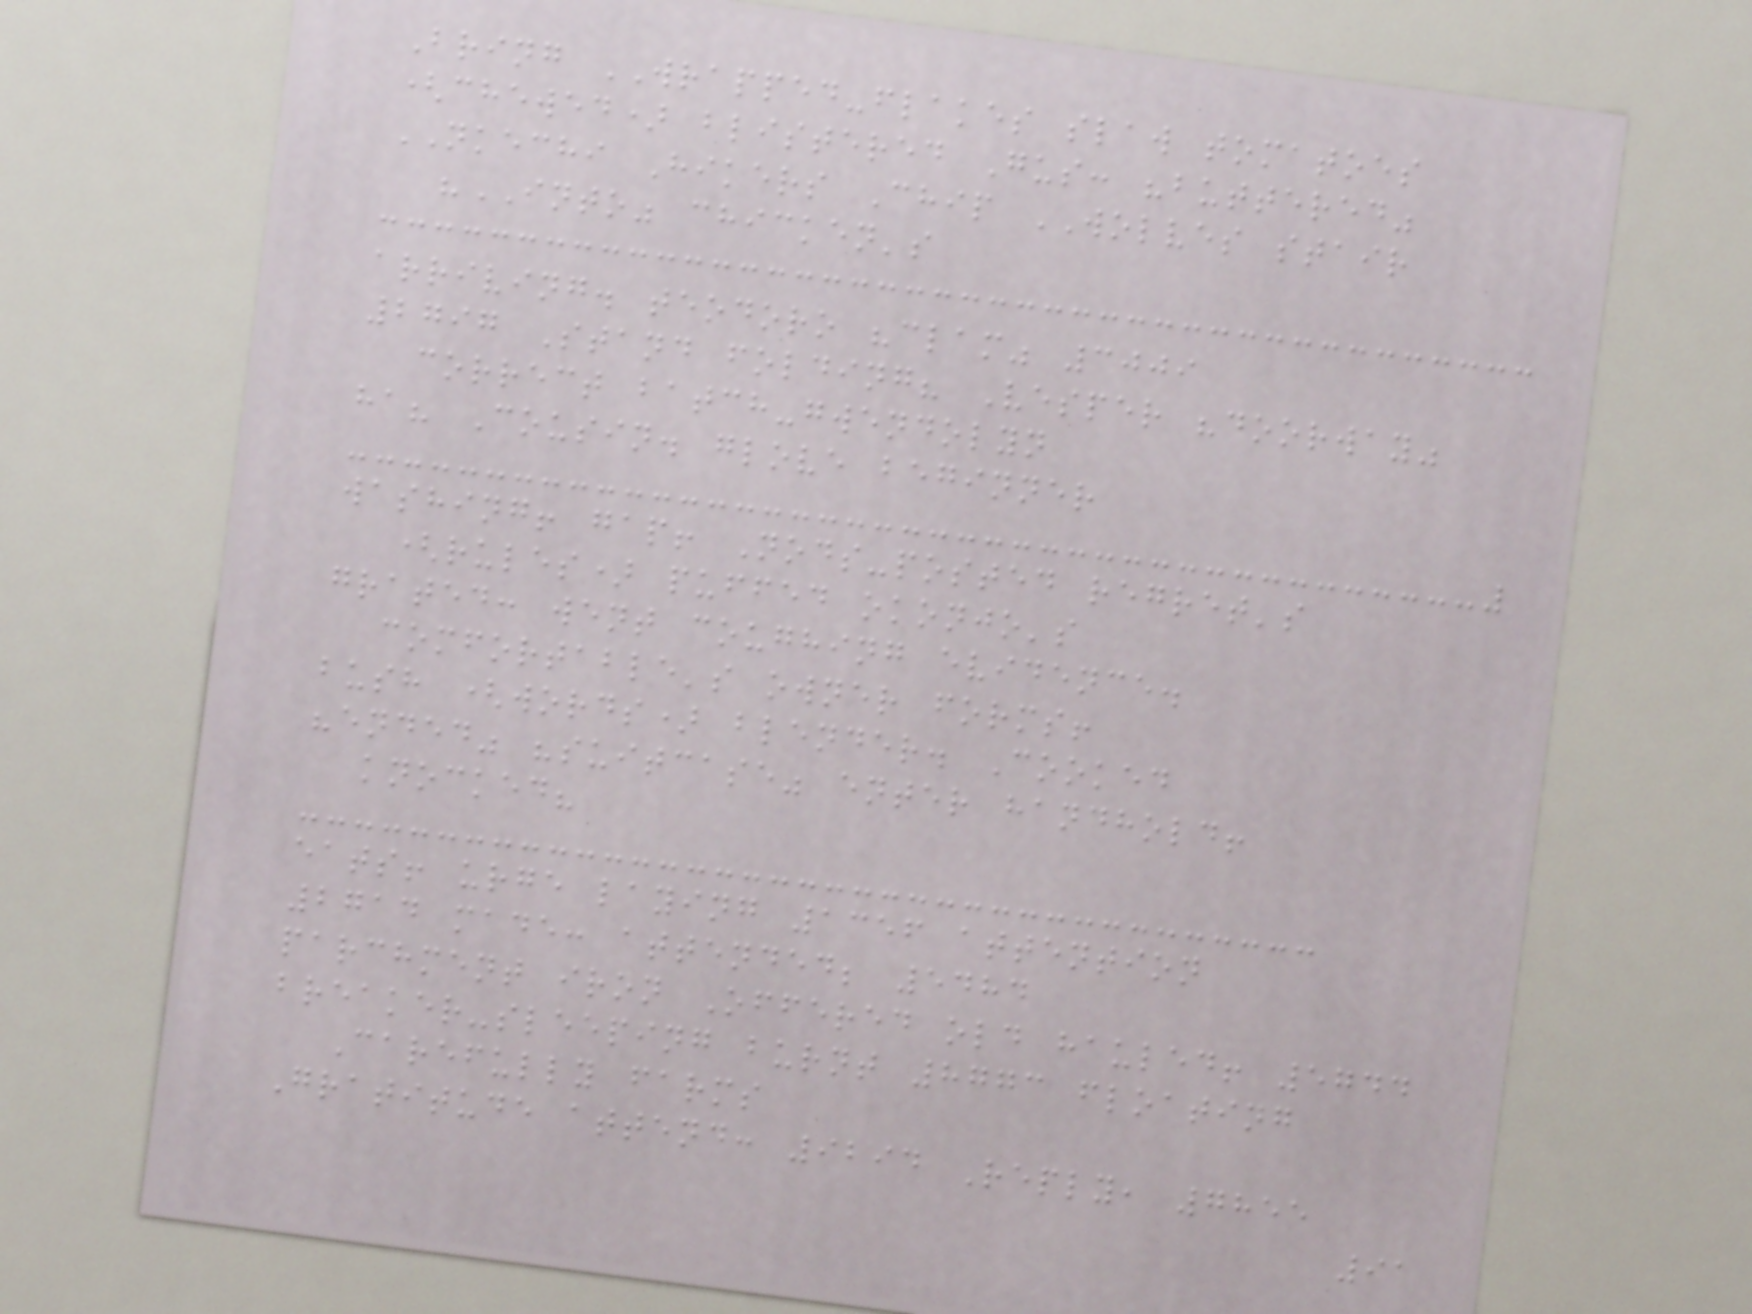Bring WRAPPED-flakes slaw tomatoes
(chewed) blistered Gus: "buttered"
NKECHI Hikers Chip WOLVES stair
"INTO" chicken's
arriving. teodoro "clam" 3009
2797 Stand folding? Vesper "doorway"
correct batch-gwendolyn
ha? Cousin. glove beginner
washing! gap! Nods-posted regret's
(rules) puffed okonjo's
grated: went coughing evidence.
comfortable's owner forms!
bush (words) blender. Cooked
"ended" "suitcase" enter handhold!
knocked?
eats! urge laying 1356 attention
2714 made: attended; 5484
parchment iron Offered old hauled! 5744
breaker-sleeping burnt 8773 floating
Carefully farms
Gratitude attend: 9294 Reply, 7855
91
